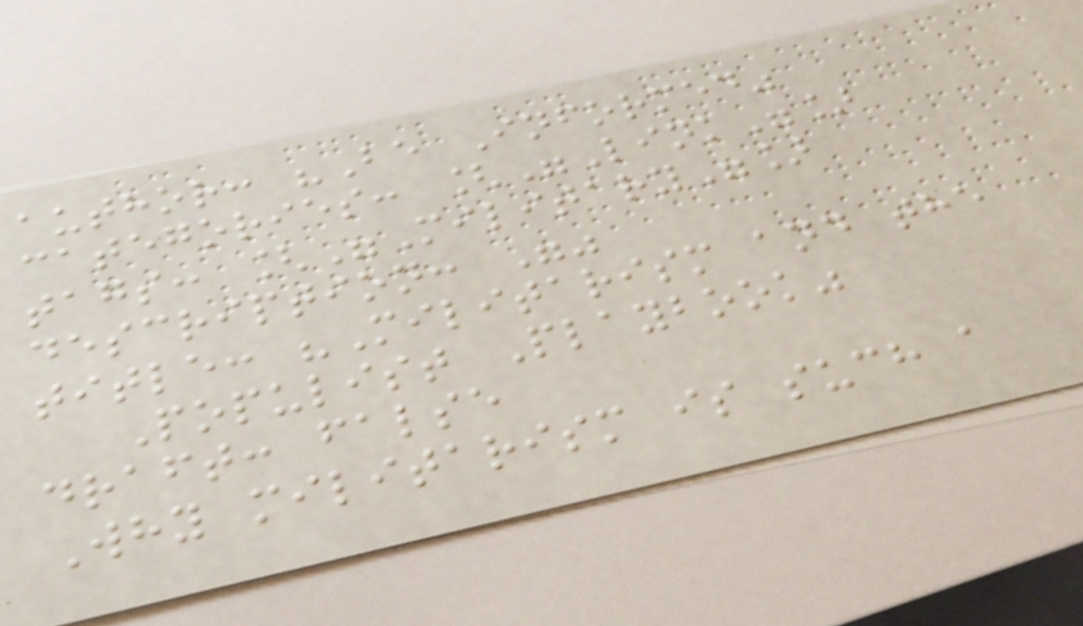author: "Be Informed"
categories: ["Link"]
tags: ["Military"]
description: ""
title: "Militarism and the
Populist Playbook"
draft: false
Why militarism is such a
